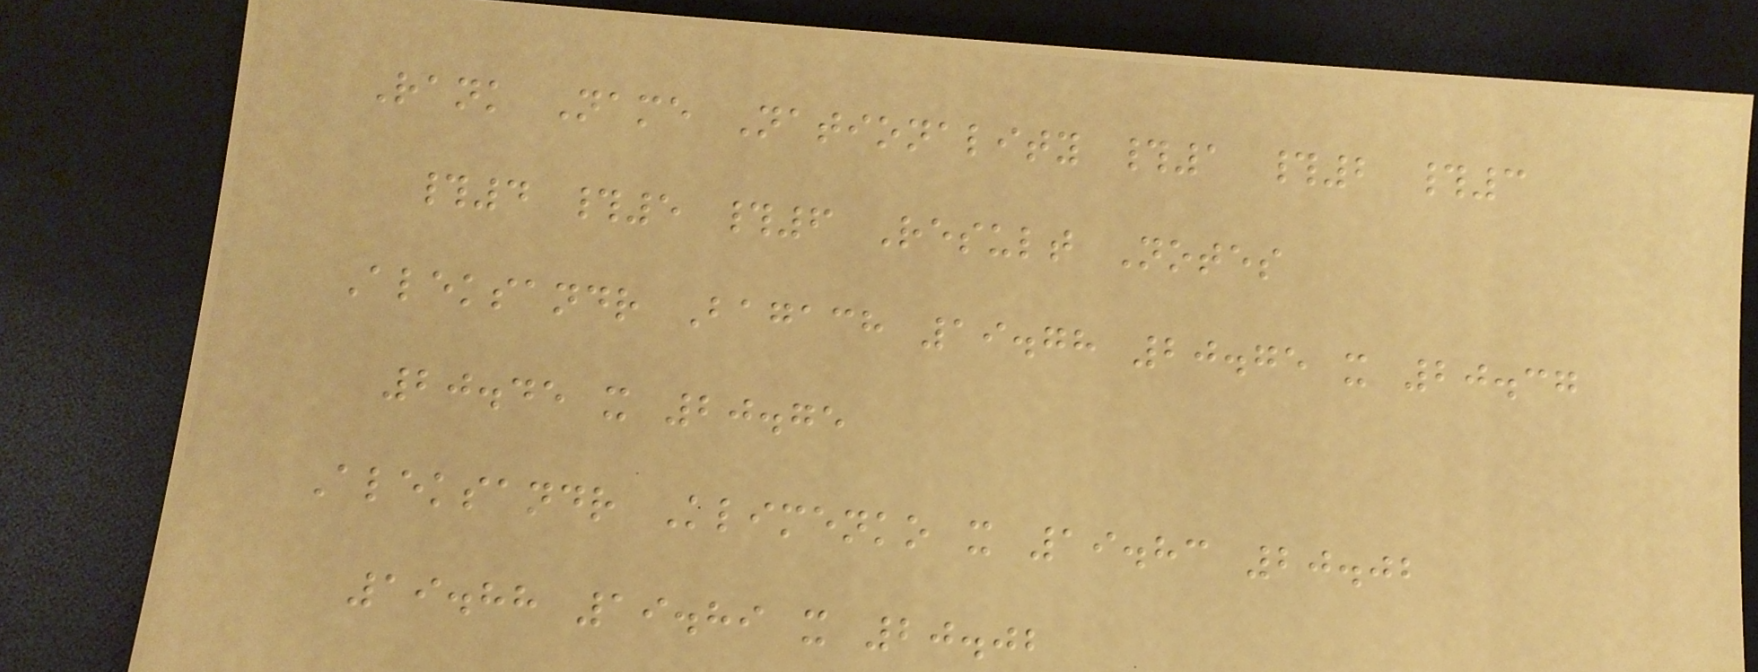Rank Name Nationality #1 #2 #3
#4 #5 #6 Result Notes
Aleksandr Bagach 19.78 20.75 x 20.37
20.45 x 20.75
Aleksandr Klimenko x 19.83 20.02
19.88 19.89 x 20.02
